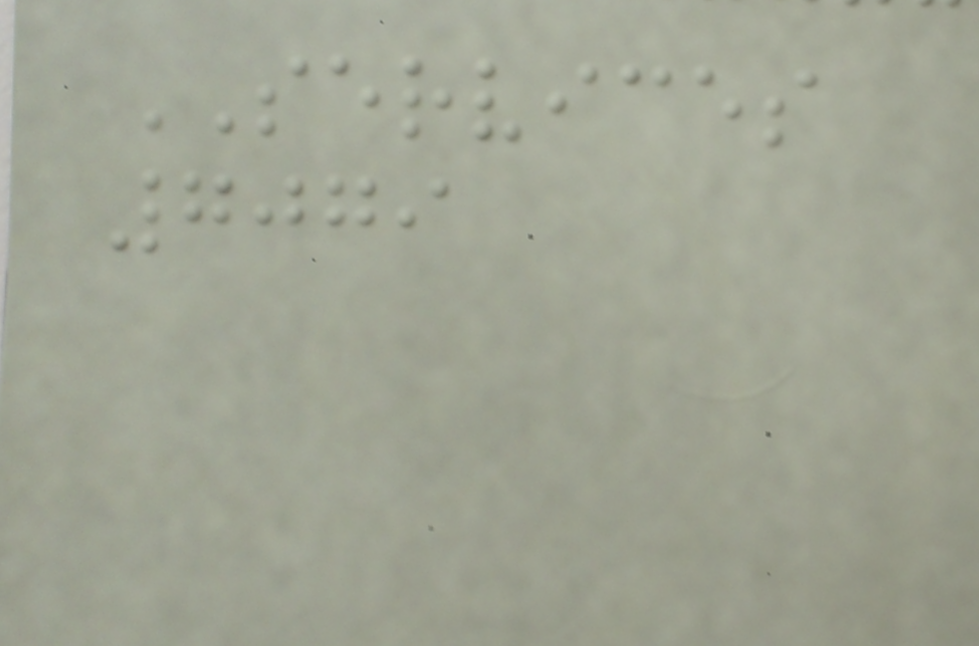SERVICES
7079
